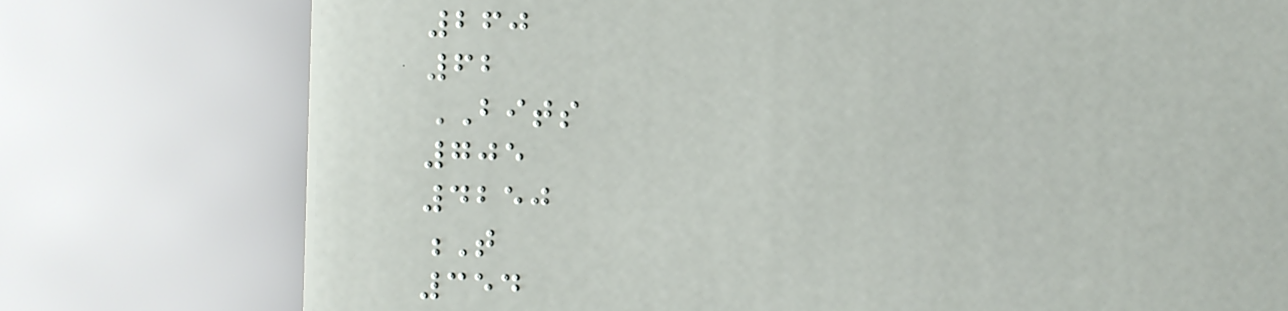260
62
BITS
705
4250
T
354
